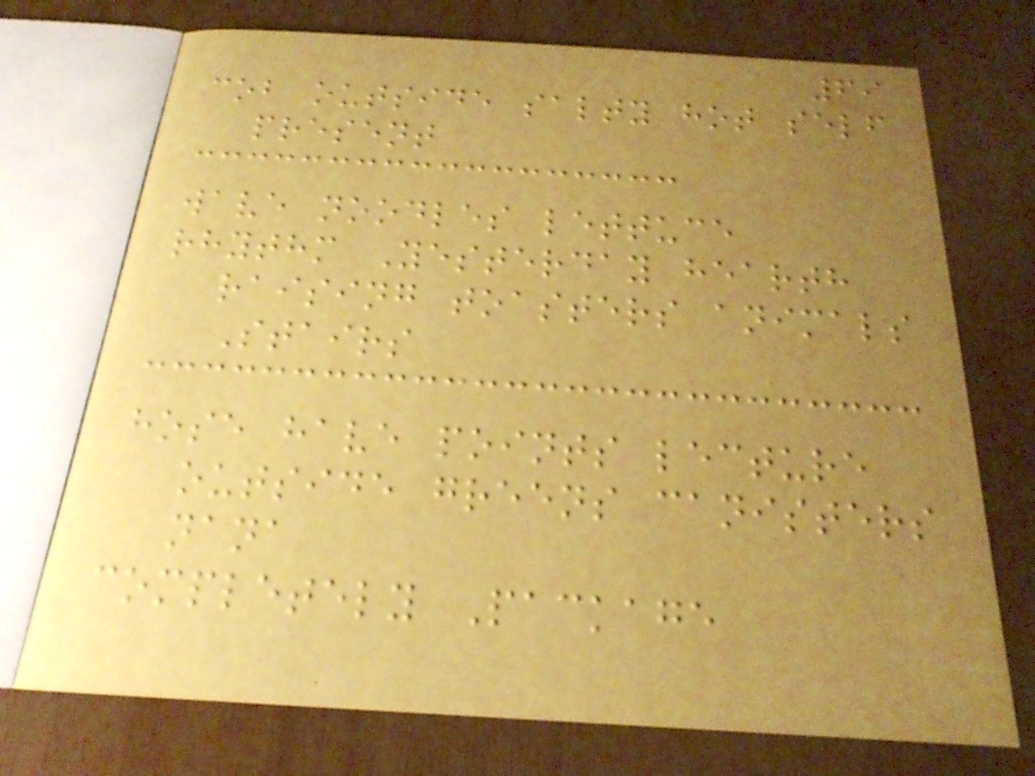69
cob outside salty hot self
present
wave noodles lettuce
rhythm Yesterday hearth
raising toasters animals
Stairs
hose have points lecture
outside greens canisters
nana
completely Package
